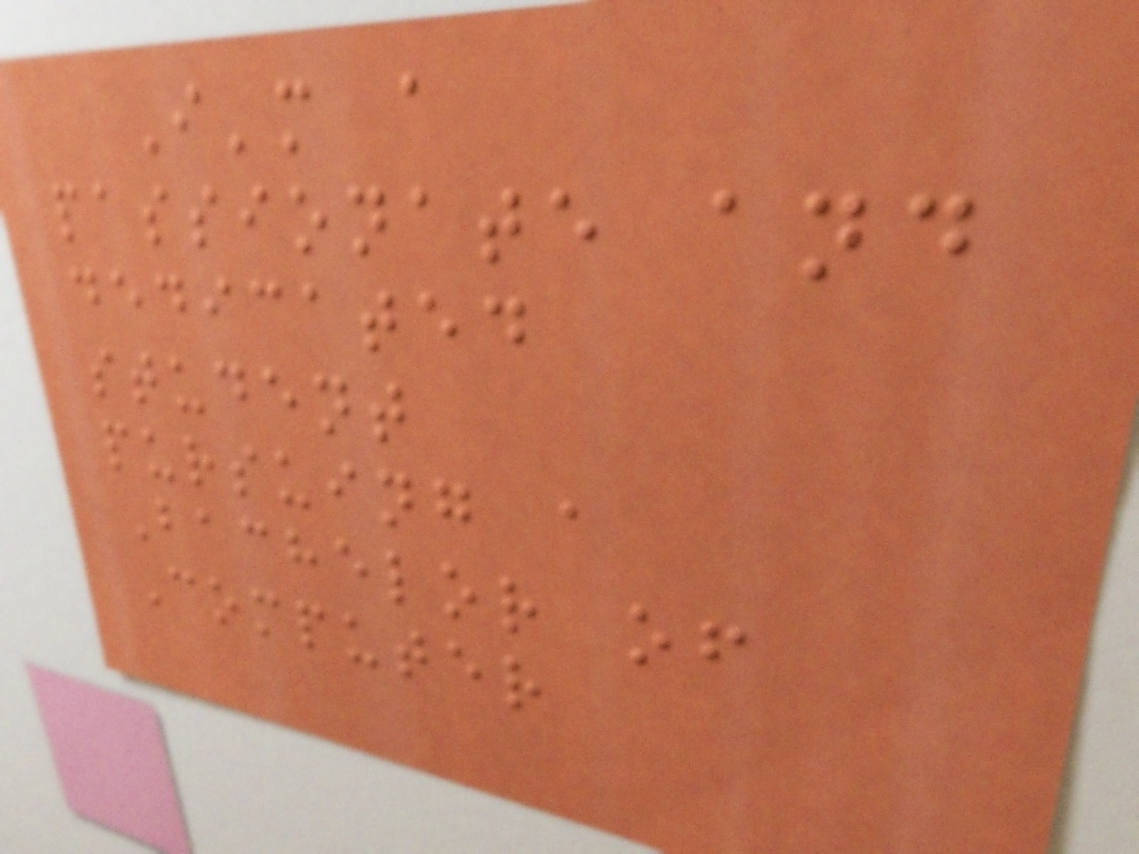I'm a
passionate and
dedicated
student
pursuing a
Bachelor of
Computer
